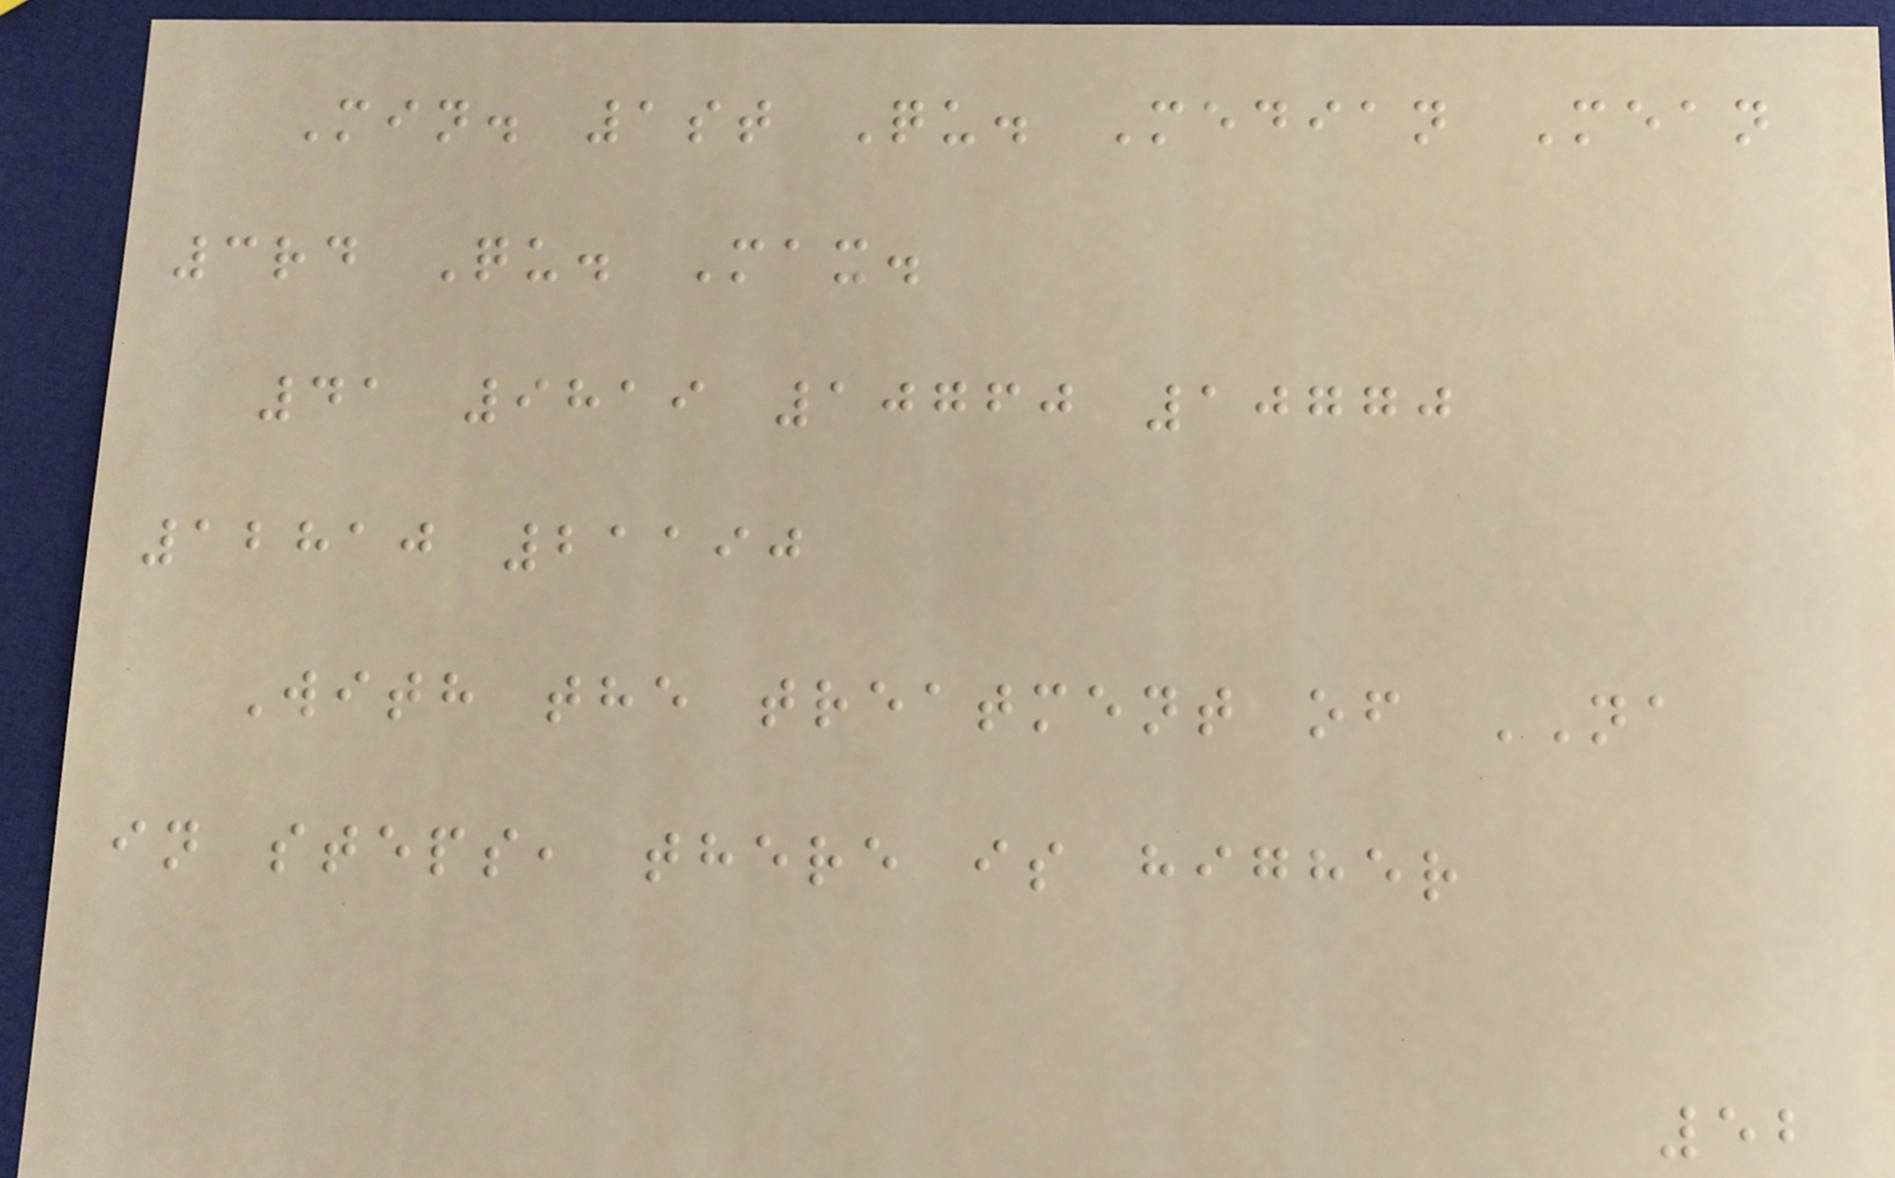Min. 1st Qu. Median Mean
3rd Qu. Max.
41 9819 10760 10770
12810 21190
With the treatment of NA
in steps, there is higher
52
